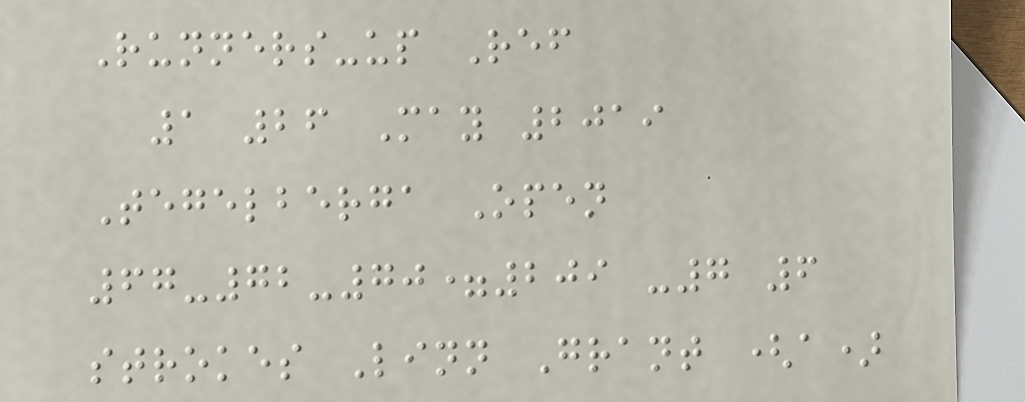Runners-up Ref
1 26 May 2019
Tegelberga Open
67-72-70=209 -7 6
strokes Linn Grant (a)
